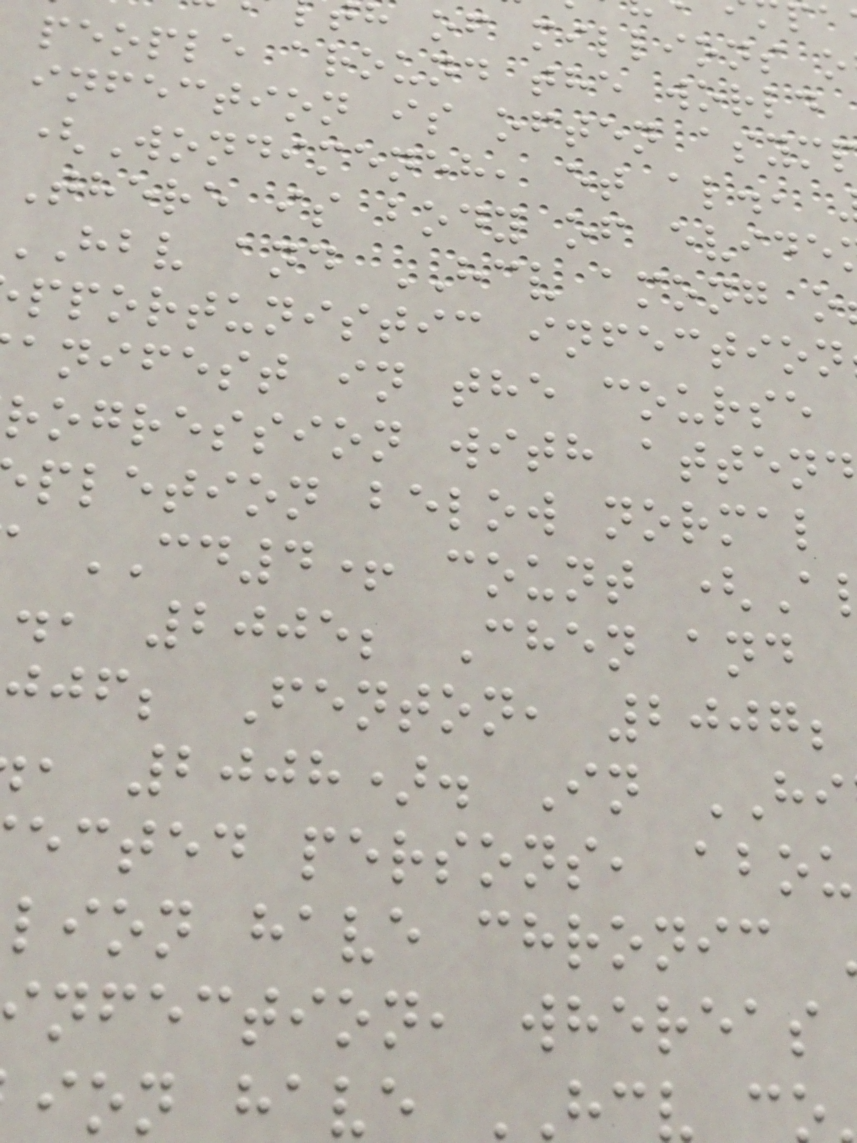h of millions o
people around the world
infection is often asym
(Wondimeneh, et al.,
There is body of evide
hbv and HCV among o
pportunistic infection
anifest in the course
rogression with attend
pletion below normal
CD4+ count (A
., 2005; Chen and
jjf; Fenton, 2007;
, 2008). In HI
ected persons, abou
lion have chronic
nfection, whereas
ion have HCV c
